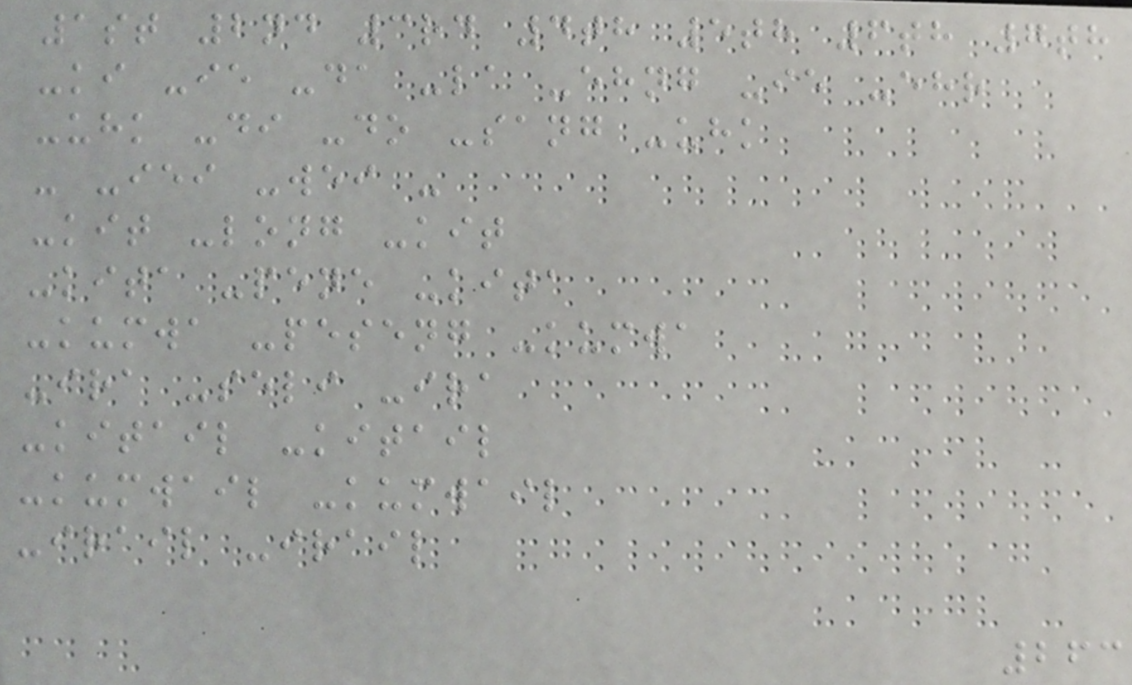1st 2nd 3rd 4th 5th 6th 7th
-ki -ie -da -la -ehng -ie -ehr
-uhk -di -do -sang -uhk
- -iei -wei -
-kit -long -kit
-kita -pene -kita
-kumwa -peseng -kumwa
-ira -seli -ira
-kitail -kitail
-kumwail -kumwail
-irail -irail
263
